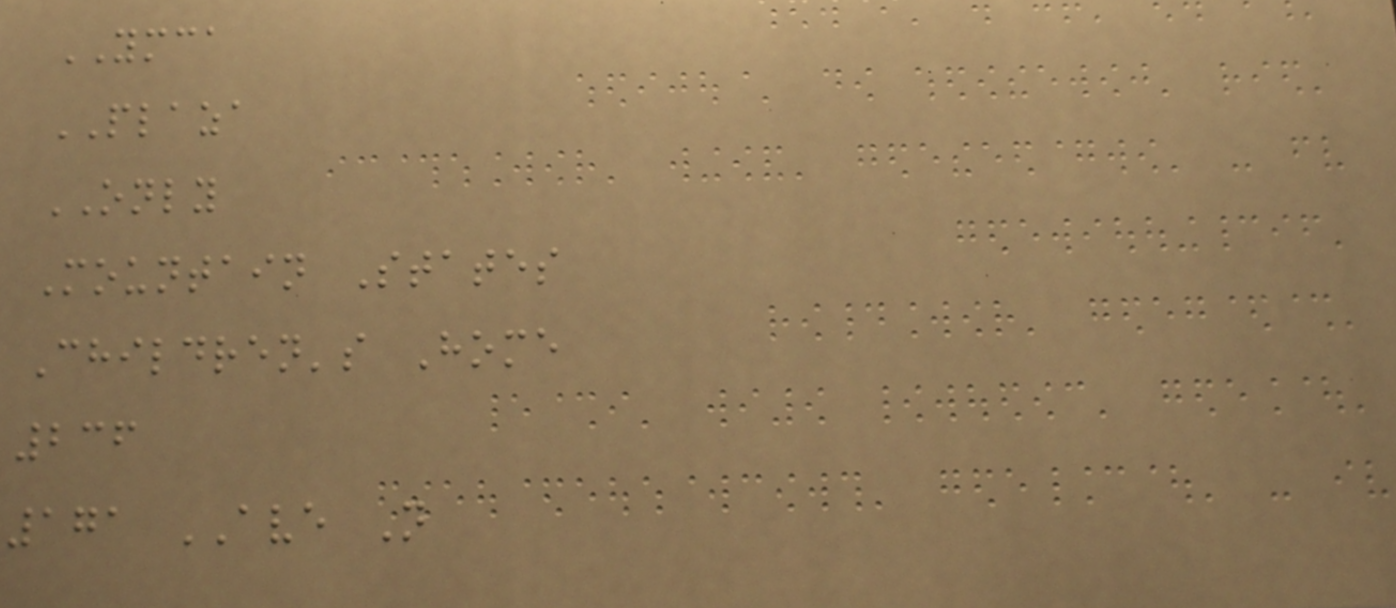YMCA
PLAZA
ONLY
Mountain States
Children's Home
236
171 AVE N
